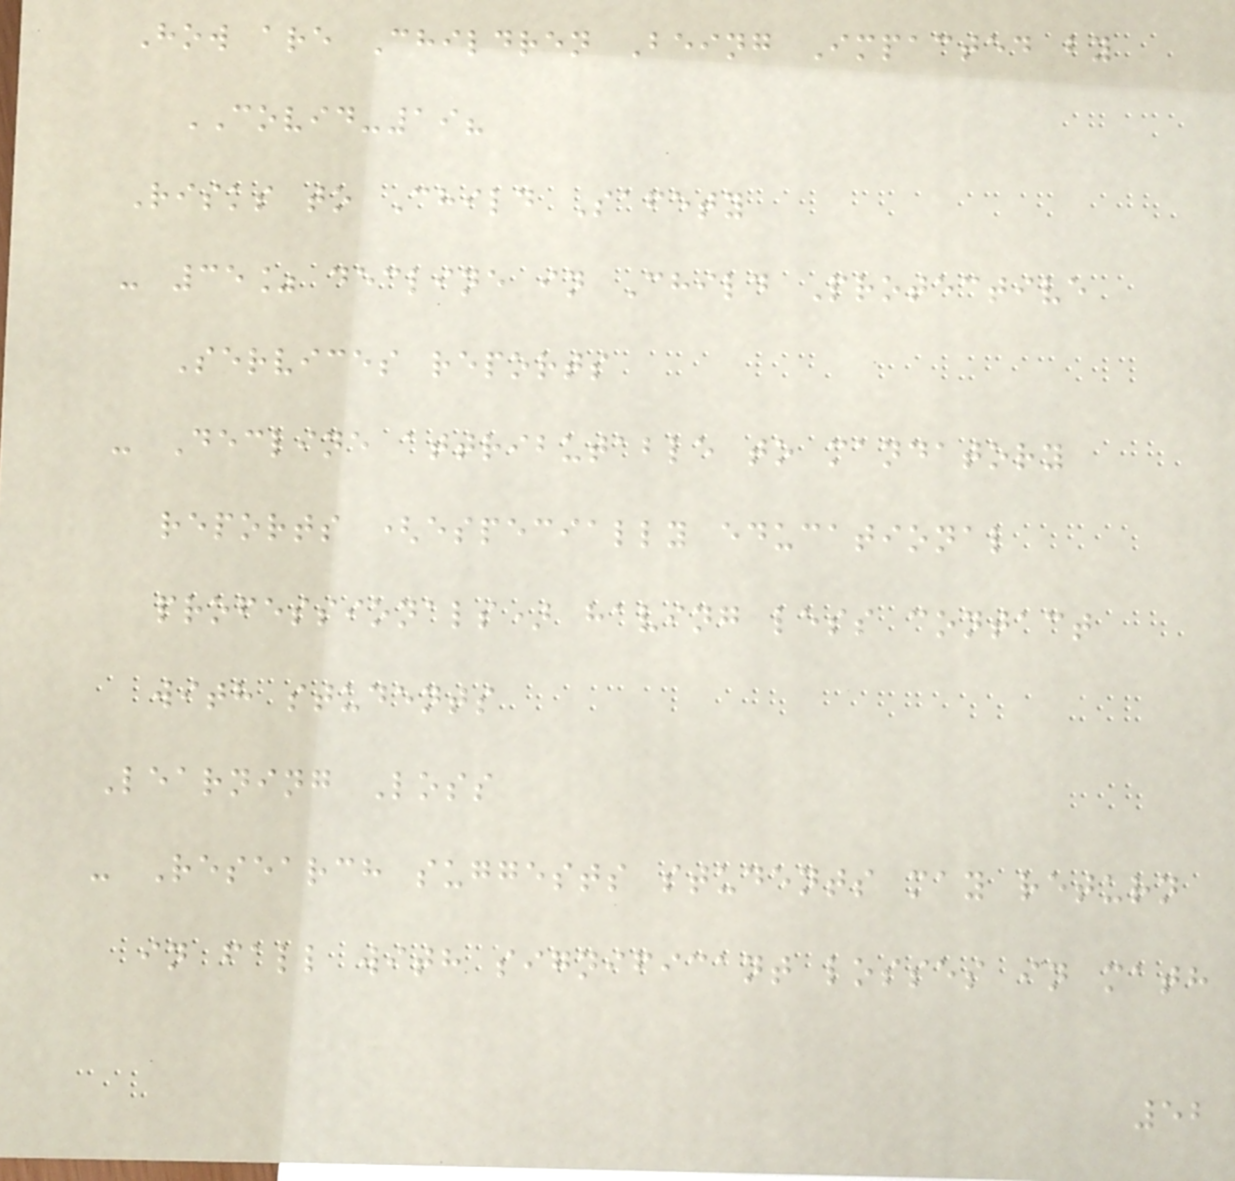How are Children Being Impacted by
COVID-19?
Risks to Child Safety
- 35% decline in Child Protective
Services reports
- Decline attributable to mandatory
reports (especially educational
professionals) having less contact
with students
Learning Loss
- Research suggests students may return
in fall with significant losses in math
52
